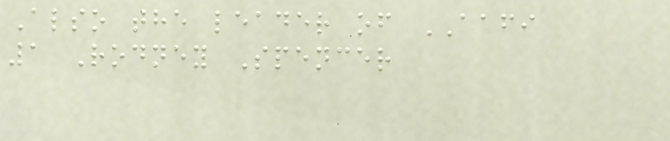Also the leader of AAFI
1 Rodney Spencer
